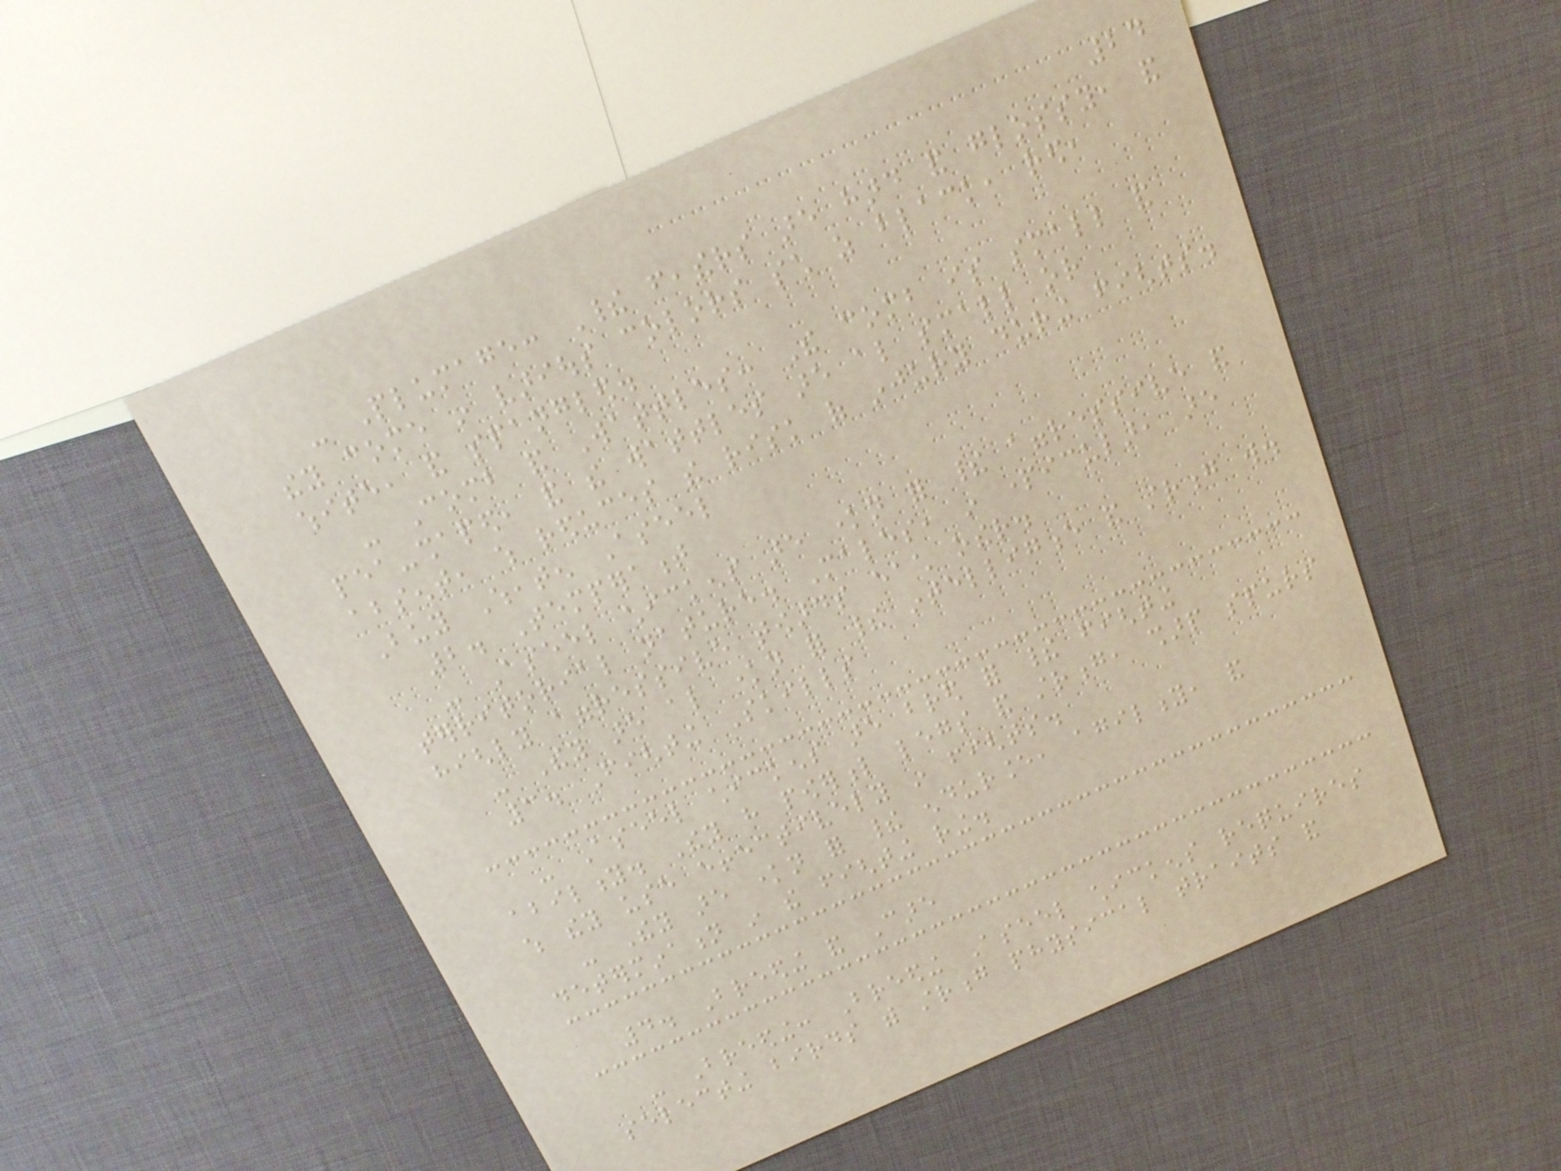24
- Plumage: Their feathers are hard and glossy, and
they come in various colors such as black, red,
white, and spangled.
- Comb and Wattles: The comb is small and
pea-shaped, and the wattles are also small or
absent, which reduces the risk of injury during fights.
Buy Wheaten Aseel
2. Temperament
- Aseel chickens are known for their aggressive and
territorial nature. Males, in particular, are
highly aggressive towards each other.
- They are also known for their intelligence and strong will.
3. Fighting Skills
- Aseel chickens are bred for their fighting
ability. They have powerful legs and strong, sharp spurs
which they use effectively in fights.
- They are known for their endurance, agility, and
determination in the fighting ring.
4. Breeding and Care
- Breeding: Breeding Aseel chickens requires
selecting birds with strong physical traits and
